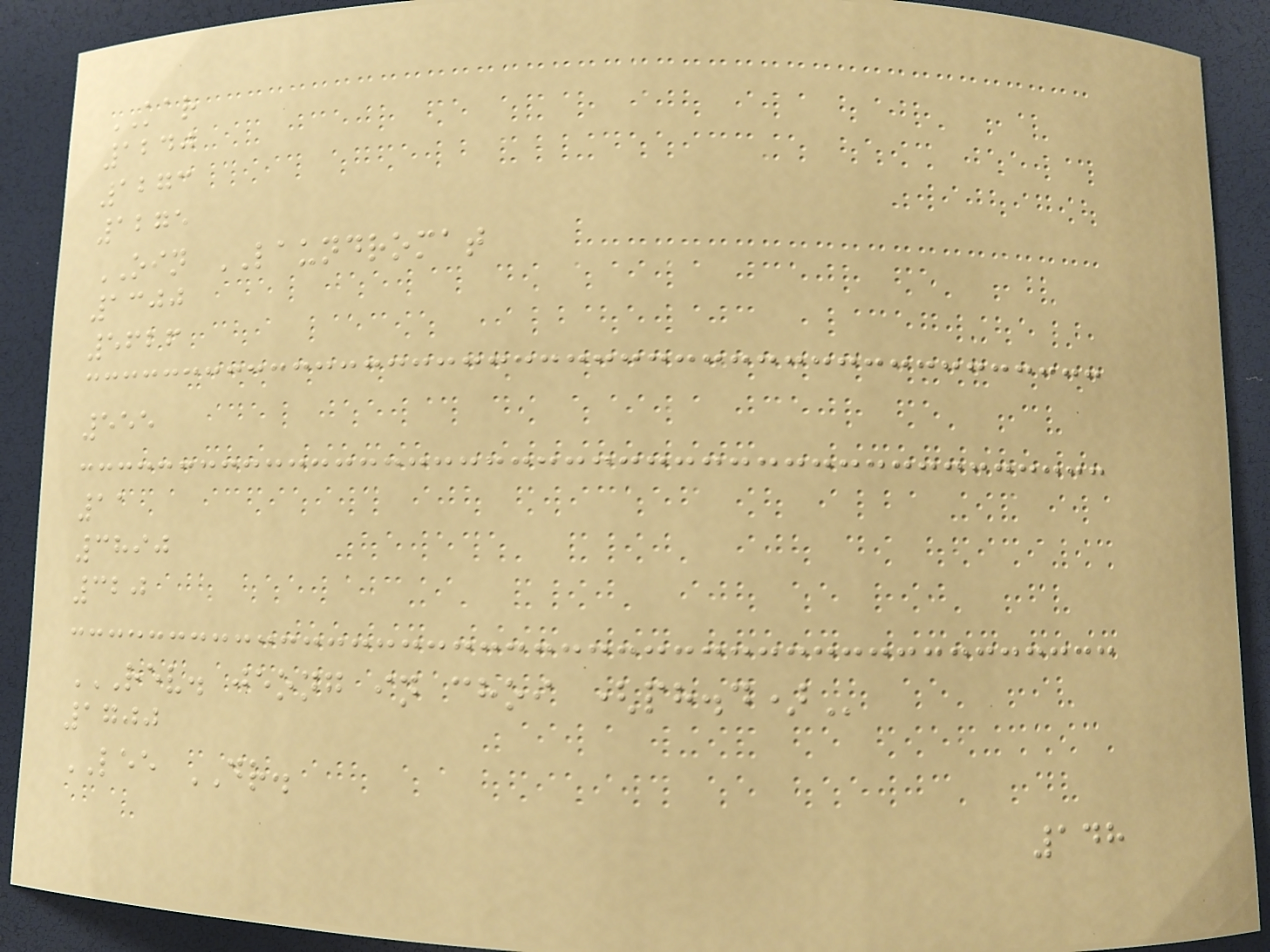KAR
1240
1273
1275
OIN LAUNDROMAT
1300
5626
555
11
3890
320
REV. JEONG IN CHOI (PH.D)
1700
LEE DR.
148
